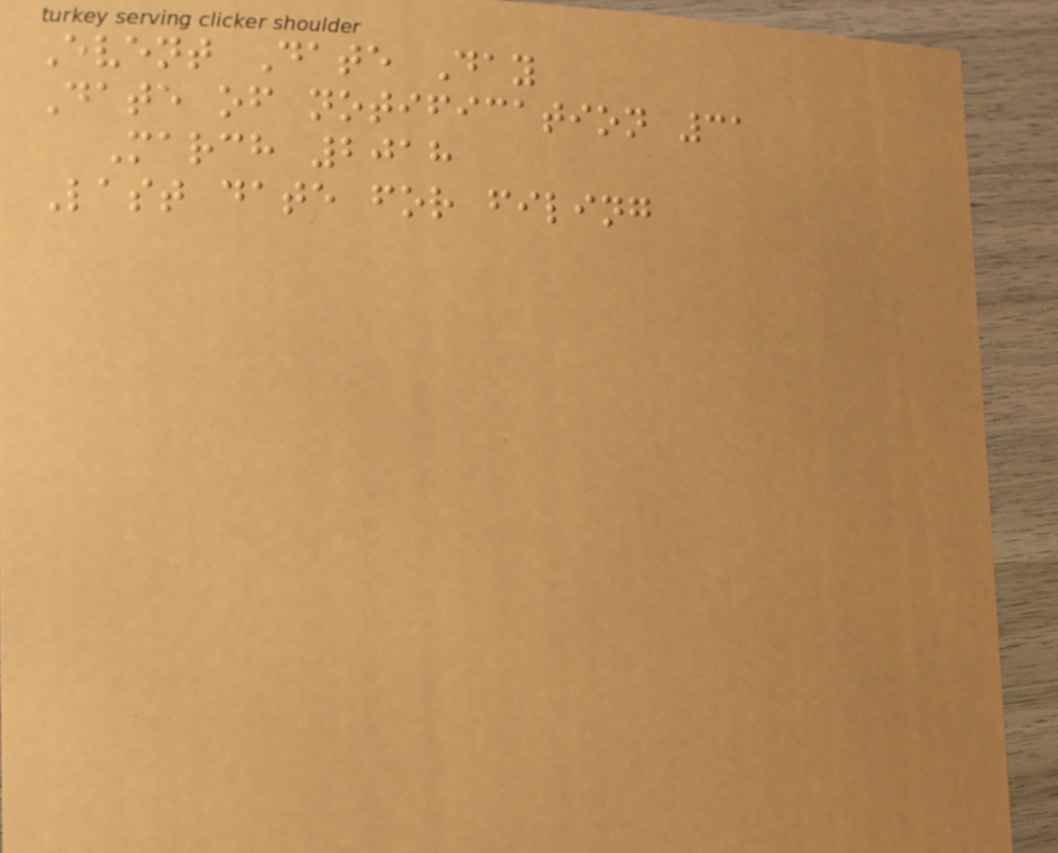Event Date Day
Date of notification 31
March 2018
Last date for filing
